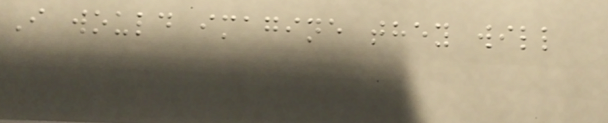I would imagine they will
